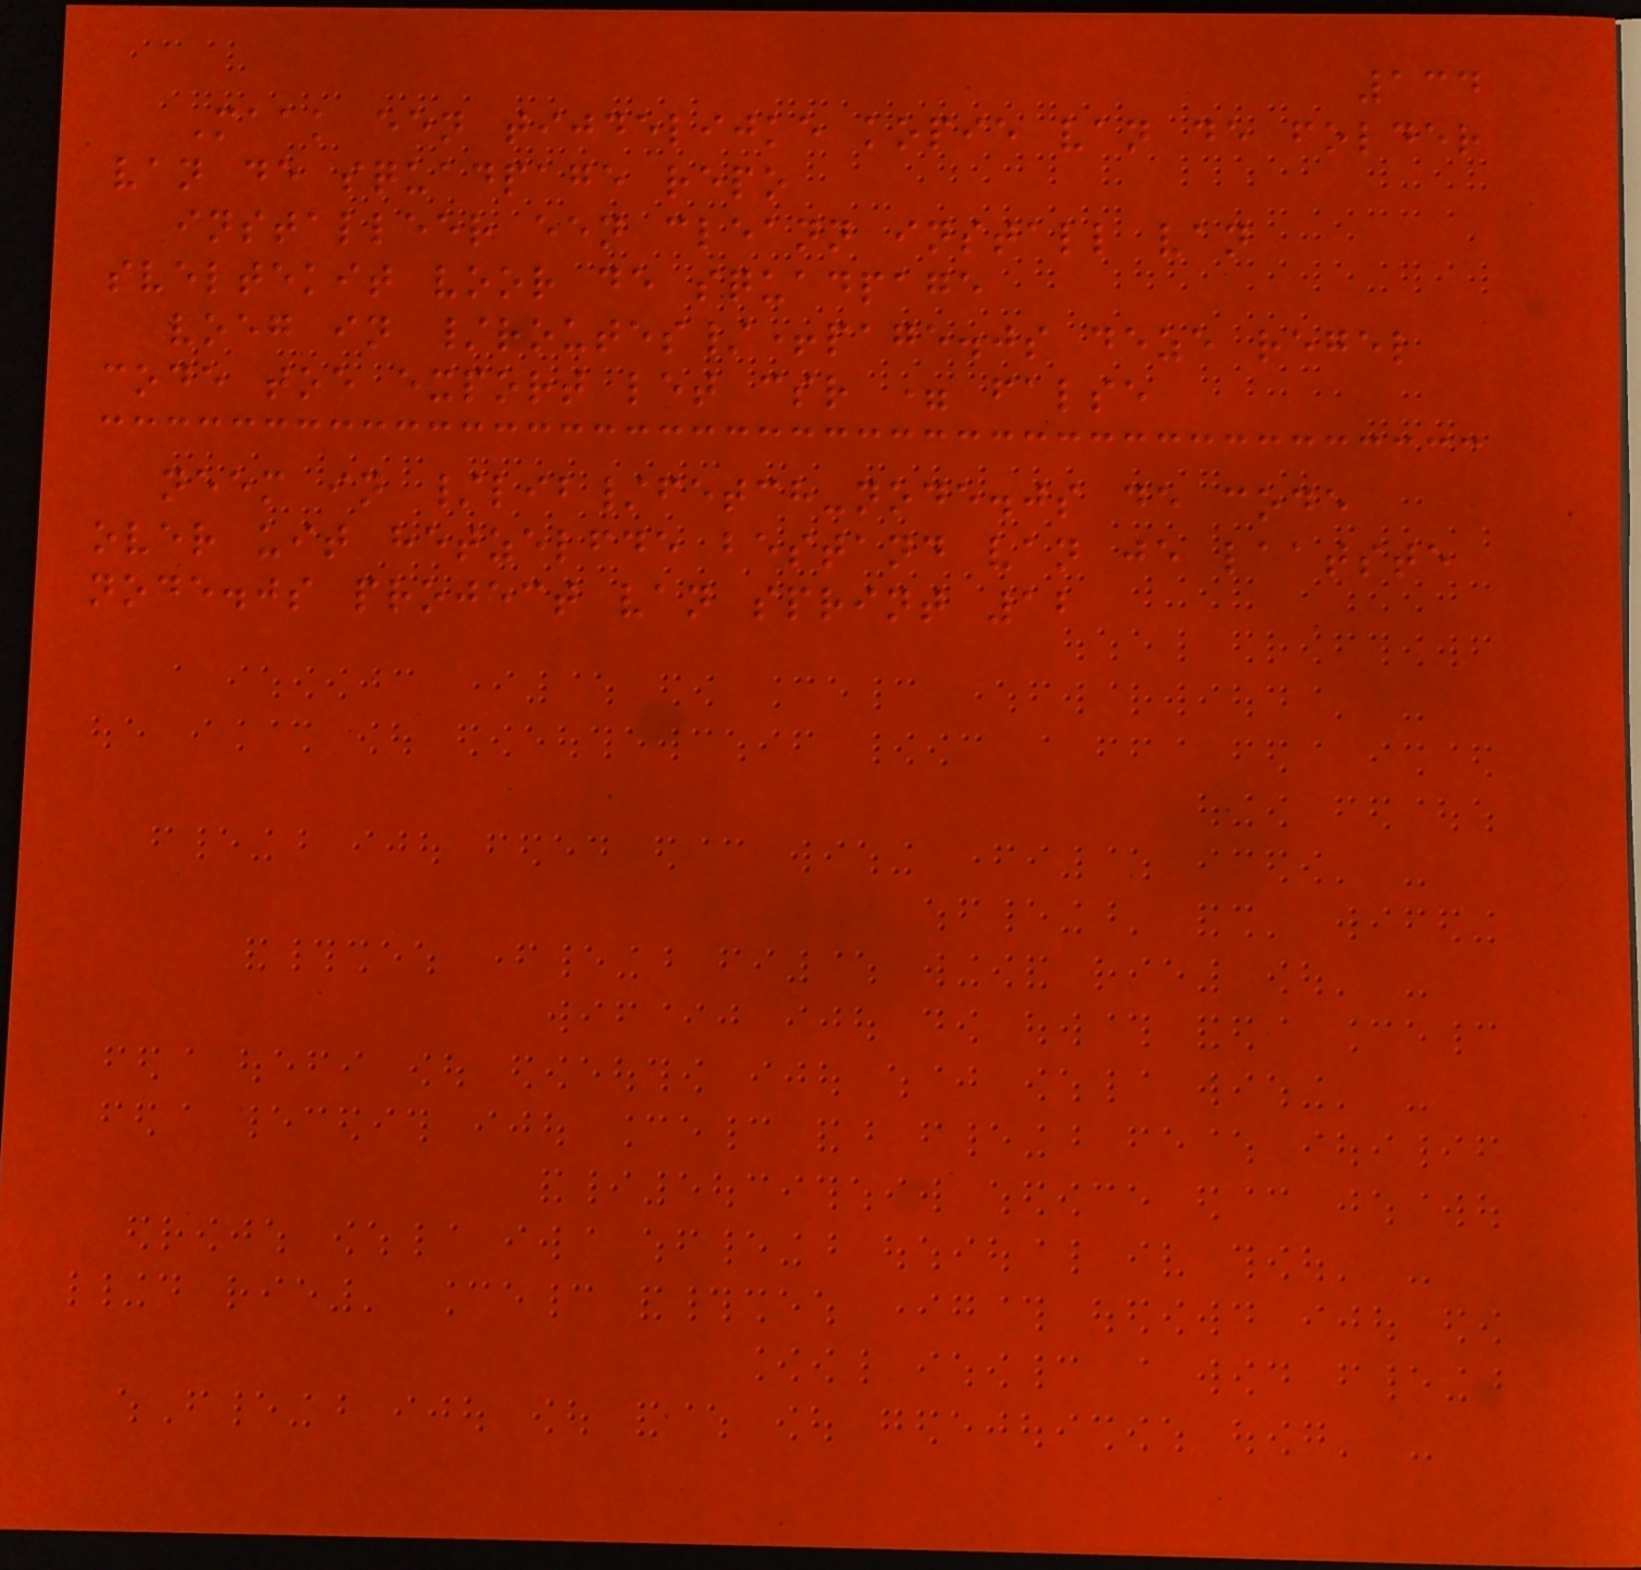134
Maak een tijdelijke kopie van de folder
van de squadpage repo
installeer een cleann install van
sveltekit voor de squadpage
voeg in /routes/+page.js deze regel
code toe export let csr = false
neem in /lib/fetch-node.js de code
over uit hetzelfde bestand van je laatste
node.js project van sprint 12
